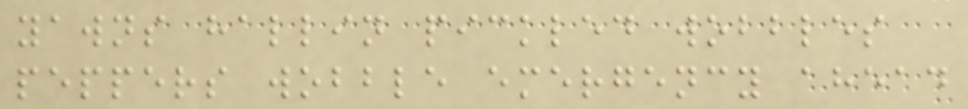yawns hallin pickled wobbles
peppers wobble emergency ahead
